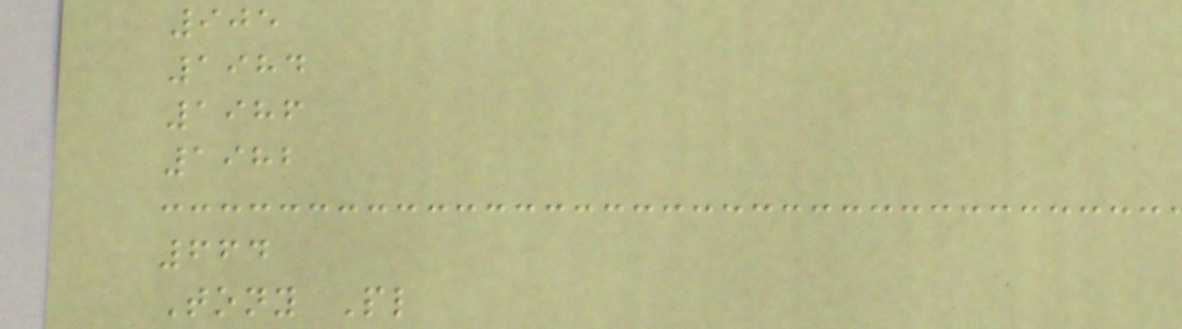905
1984
1986
1982
664
Tony Pl
